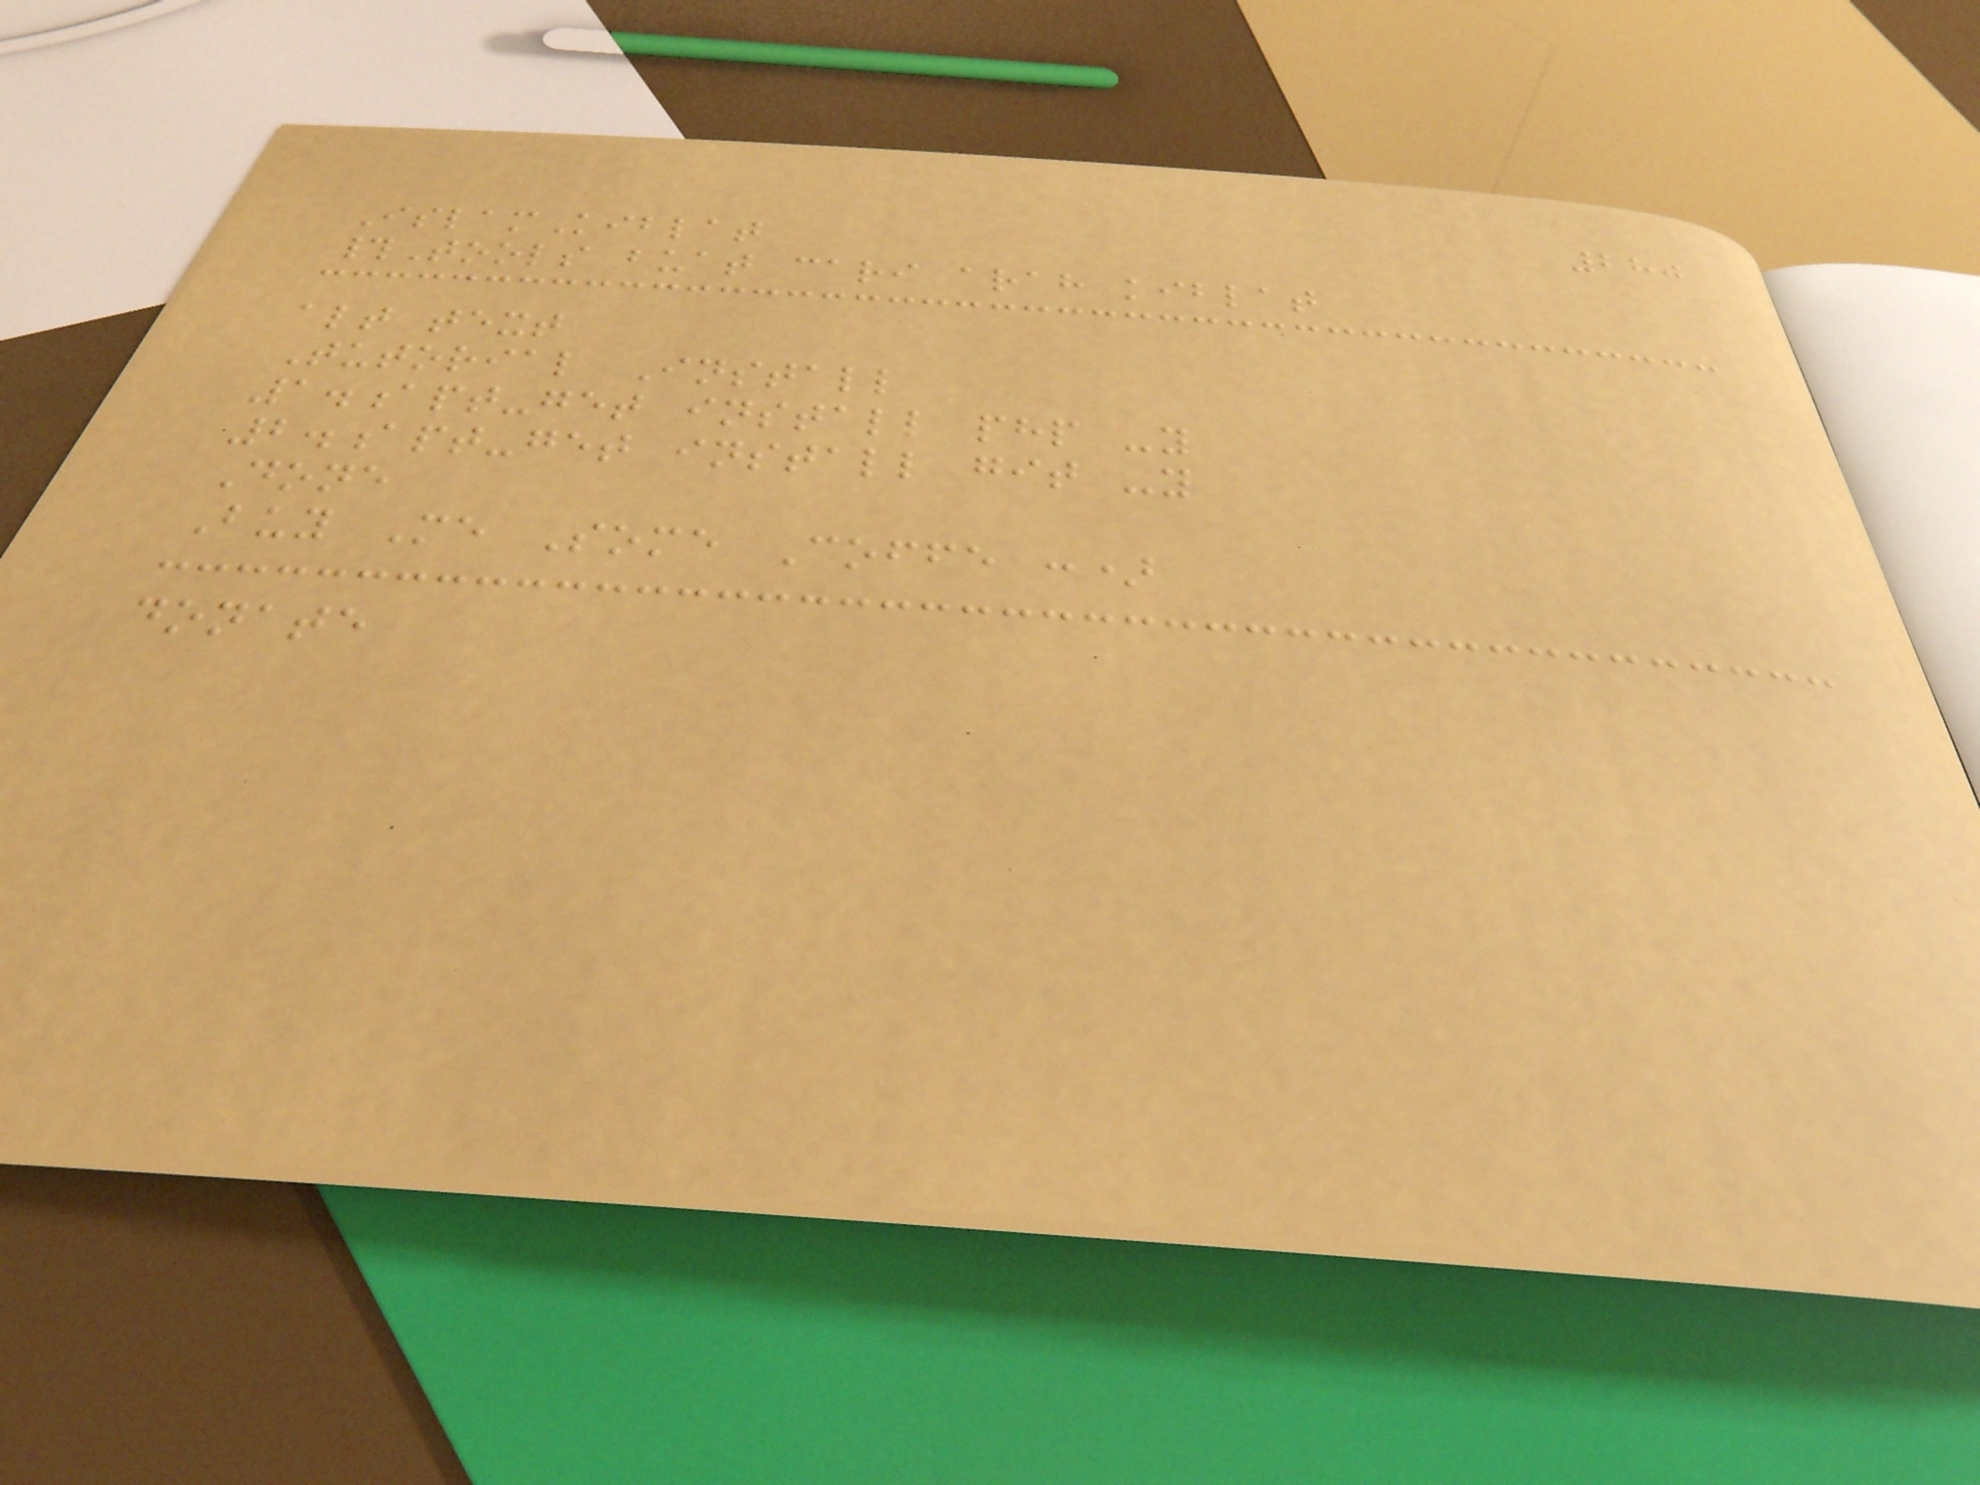280
IslamKiblat
#Tools buat cari arah kiblat
alt text
Tutorial Install
1.apt-get install php -y
2.apt-get install git -y
Done
Buy Me Some Coffe :)
donate
